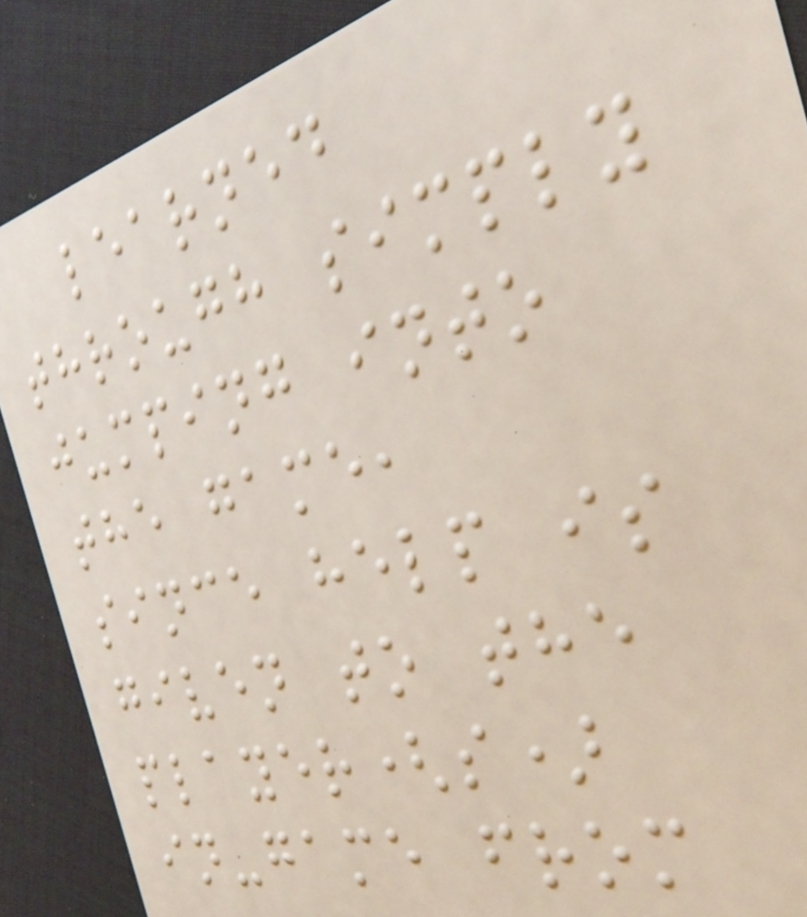learned
through simply
jumping into
the game,
since help is
given to the
player(s)
in-game from
